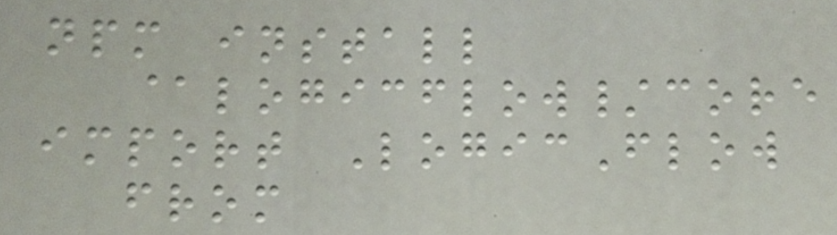npm install
@logicflow/core
import LogicFlow
from
